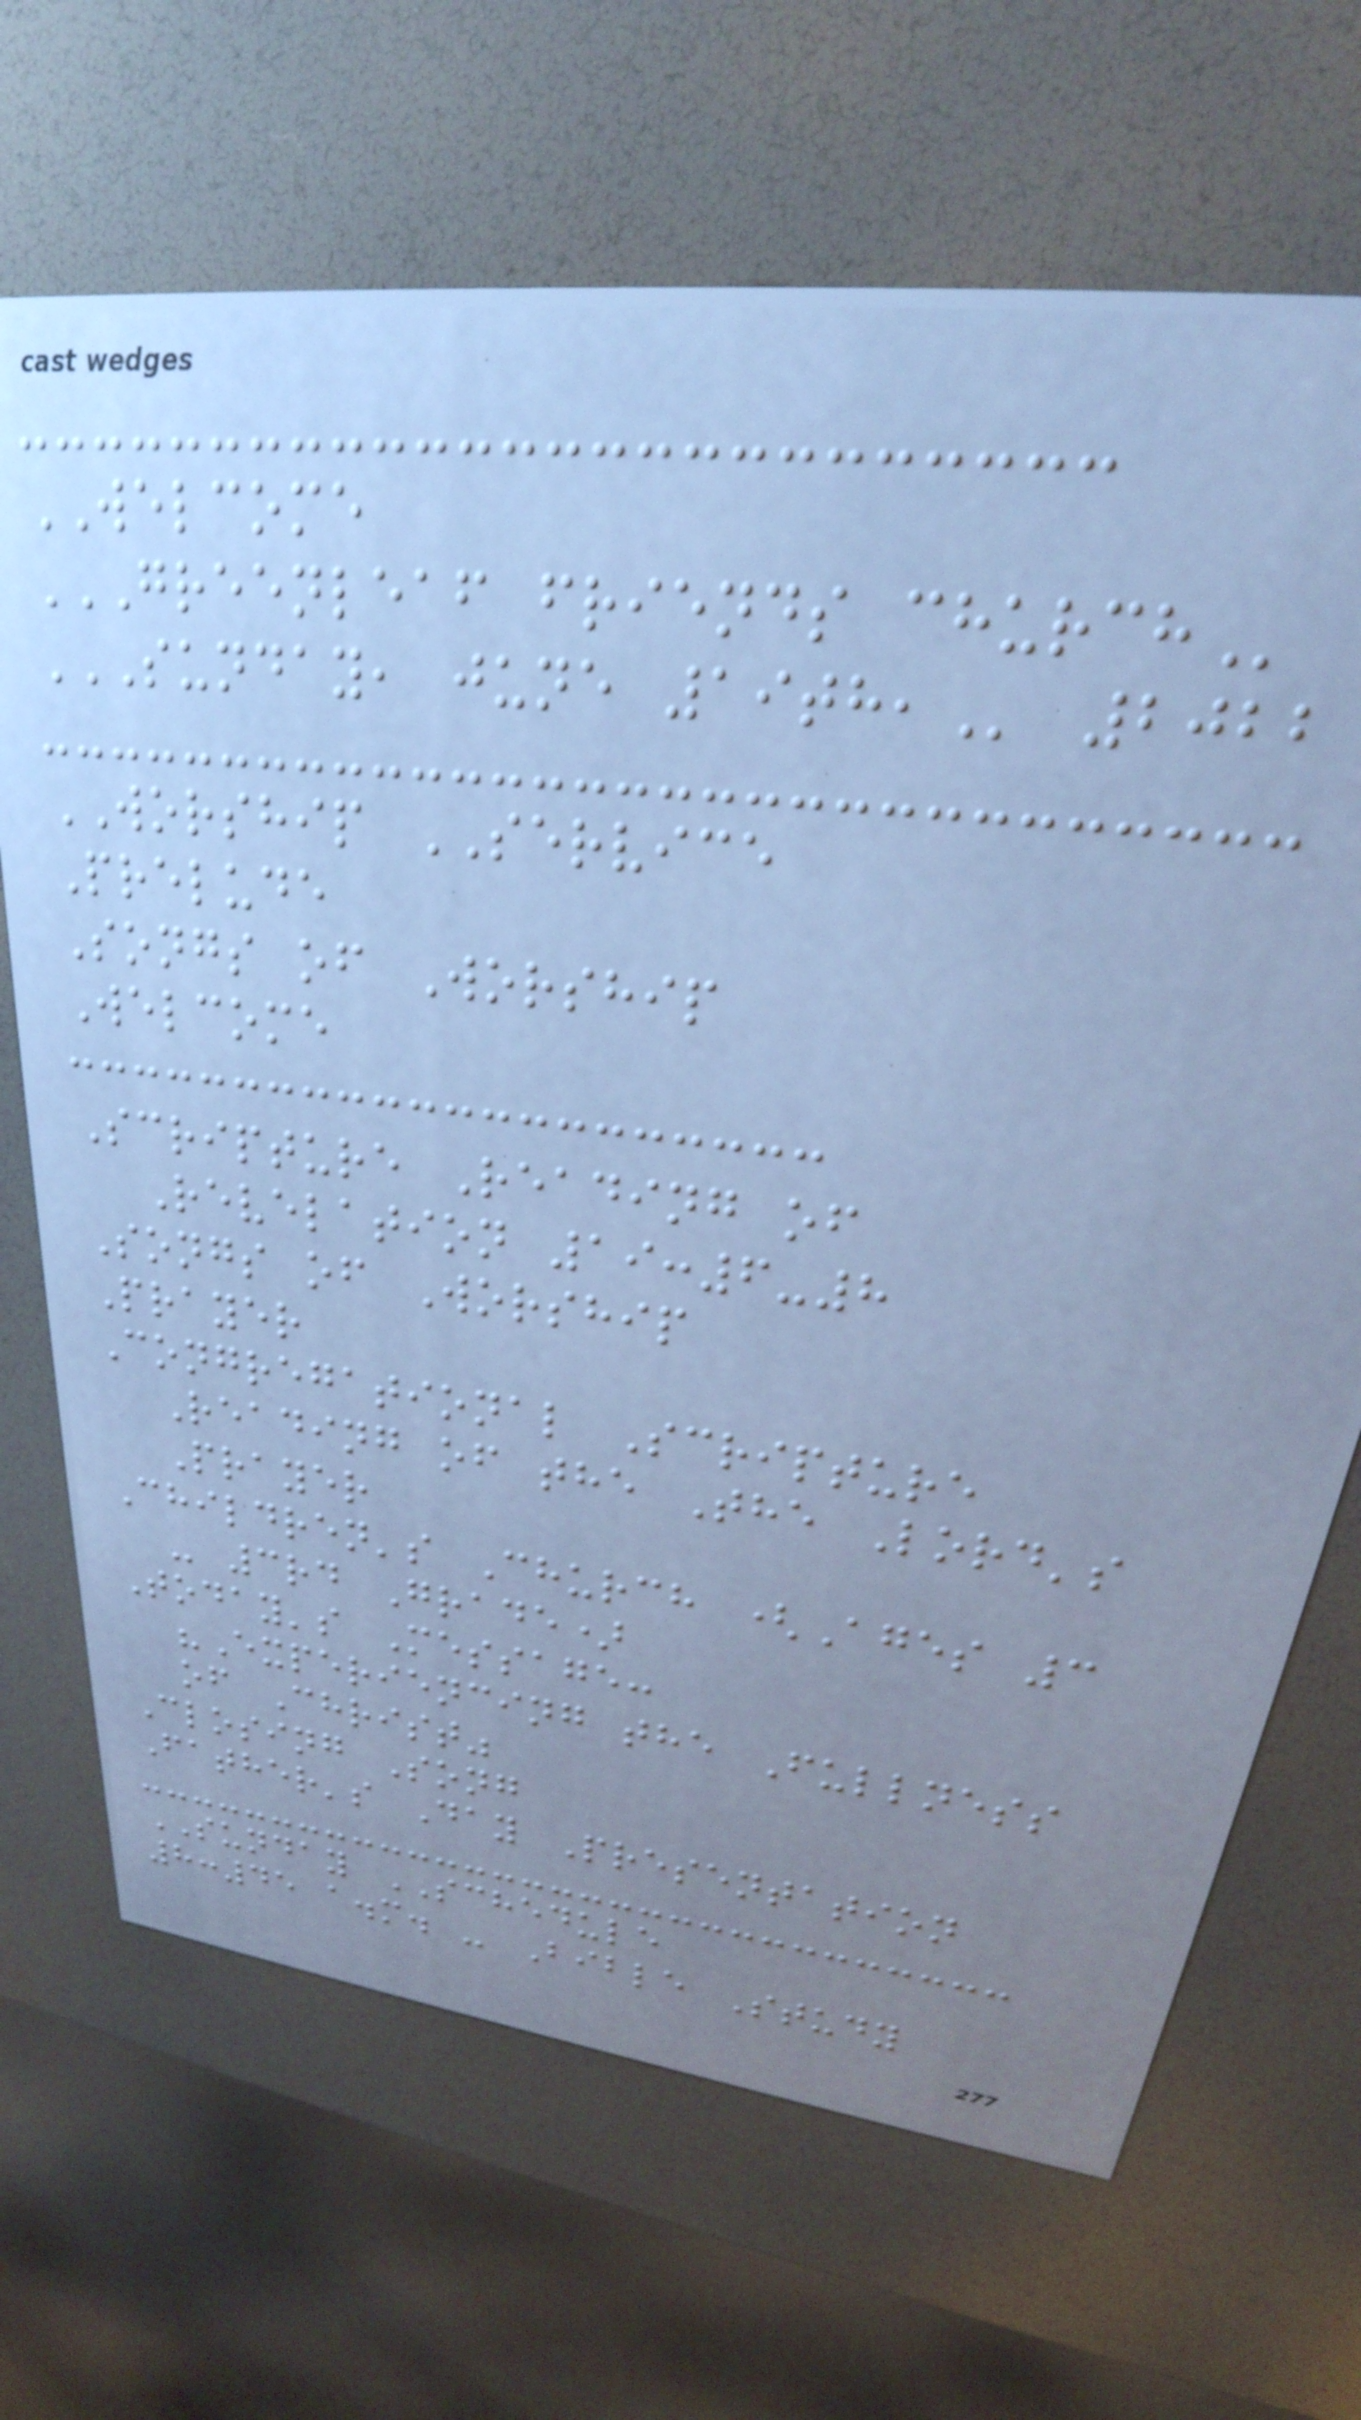WELCOME
GREENLEAF FRIENDS CHURCH
SUNDAY, JUNE 19TH, 2022
WORSHIP SERVICE
Prelude
Songs of Worship
Welcome
Scripture Reading of
Revelation 19:6-8
Songs of Worship
Prayer
Congregational Scripture
Reading of the The Lord's
Prayer
Children's Church (Ages 3
- 3rd Grade)
Today's Message:
"Experiencing the Fullness
of Christ"
Closing Song
Father's Day Presentation
SUNDAY SCHEDULE
8:45 a.m. - Bible Study
